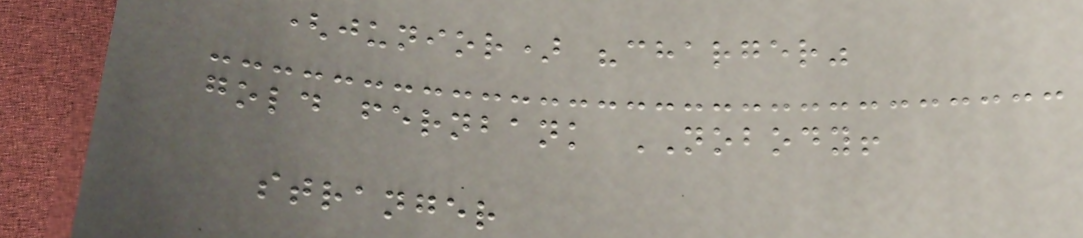(junior) "charger"
gold fernbank NOBODY!
stranger
